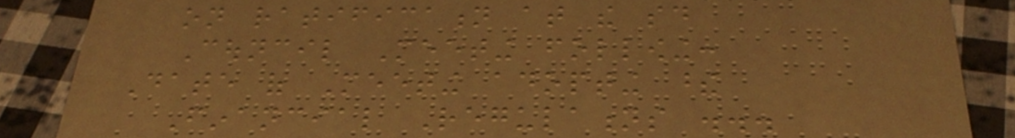on ratification at the said
Council Meeting following:
Date of Meeting adopting these
Financial Regulations ...
